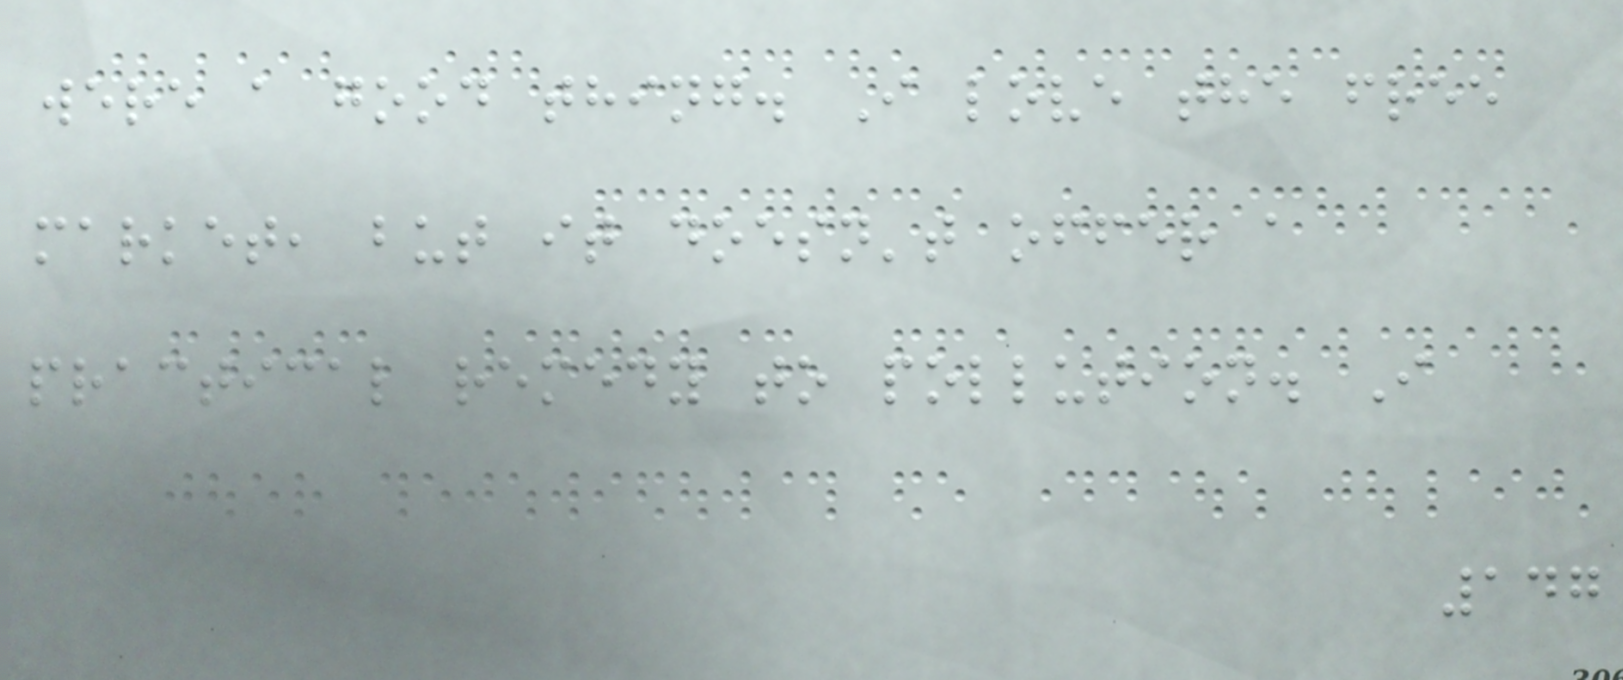were a good thing. I love the free
market, but it doesn't offer a
practical remedy to pollution. I
147
